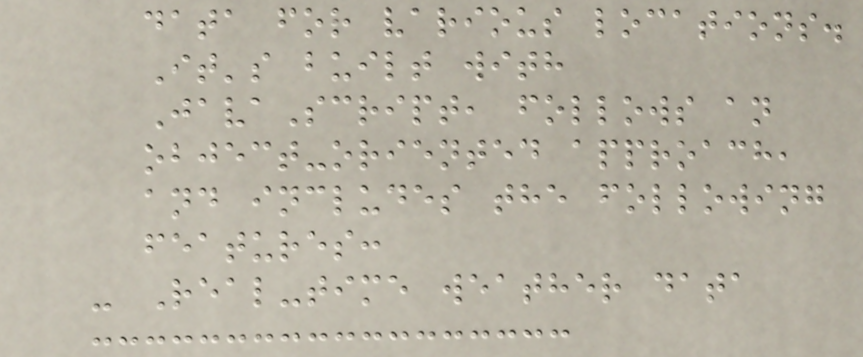data for various locations.
It's built with
JavaScript, follows an
object-oriented approach,
and includes the following
features:
- Real-time weather data
